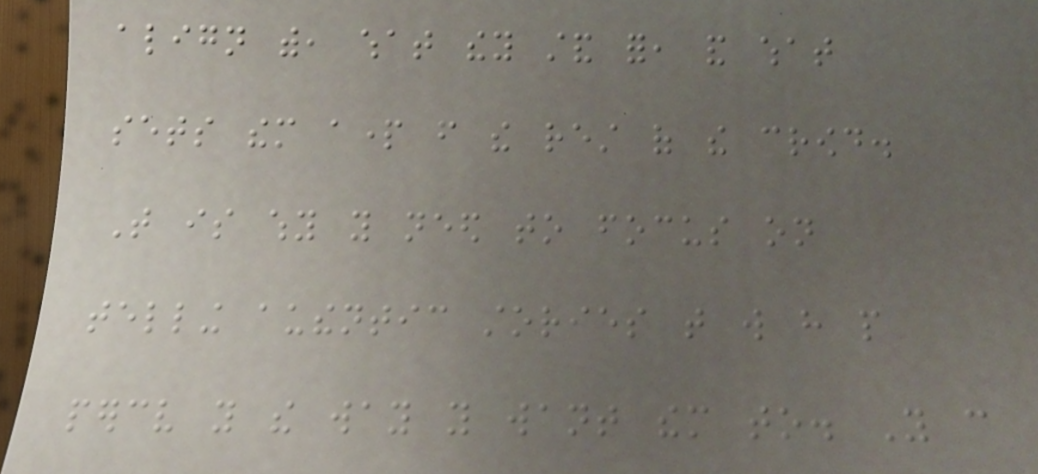align with, what they stand for, and what
sets them apart from the rest of the crowd.
That is why you need to focus on
telling authentic stories that will have people
perceive you the way you want them to. You can
